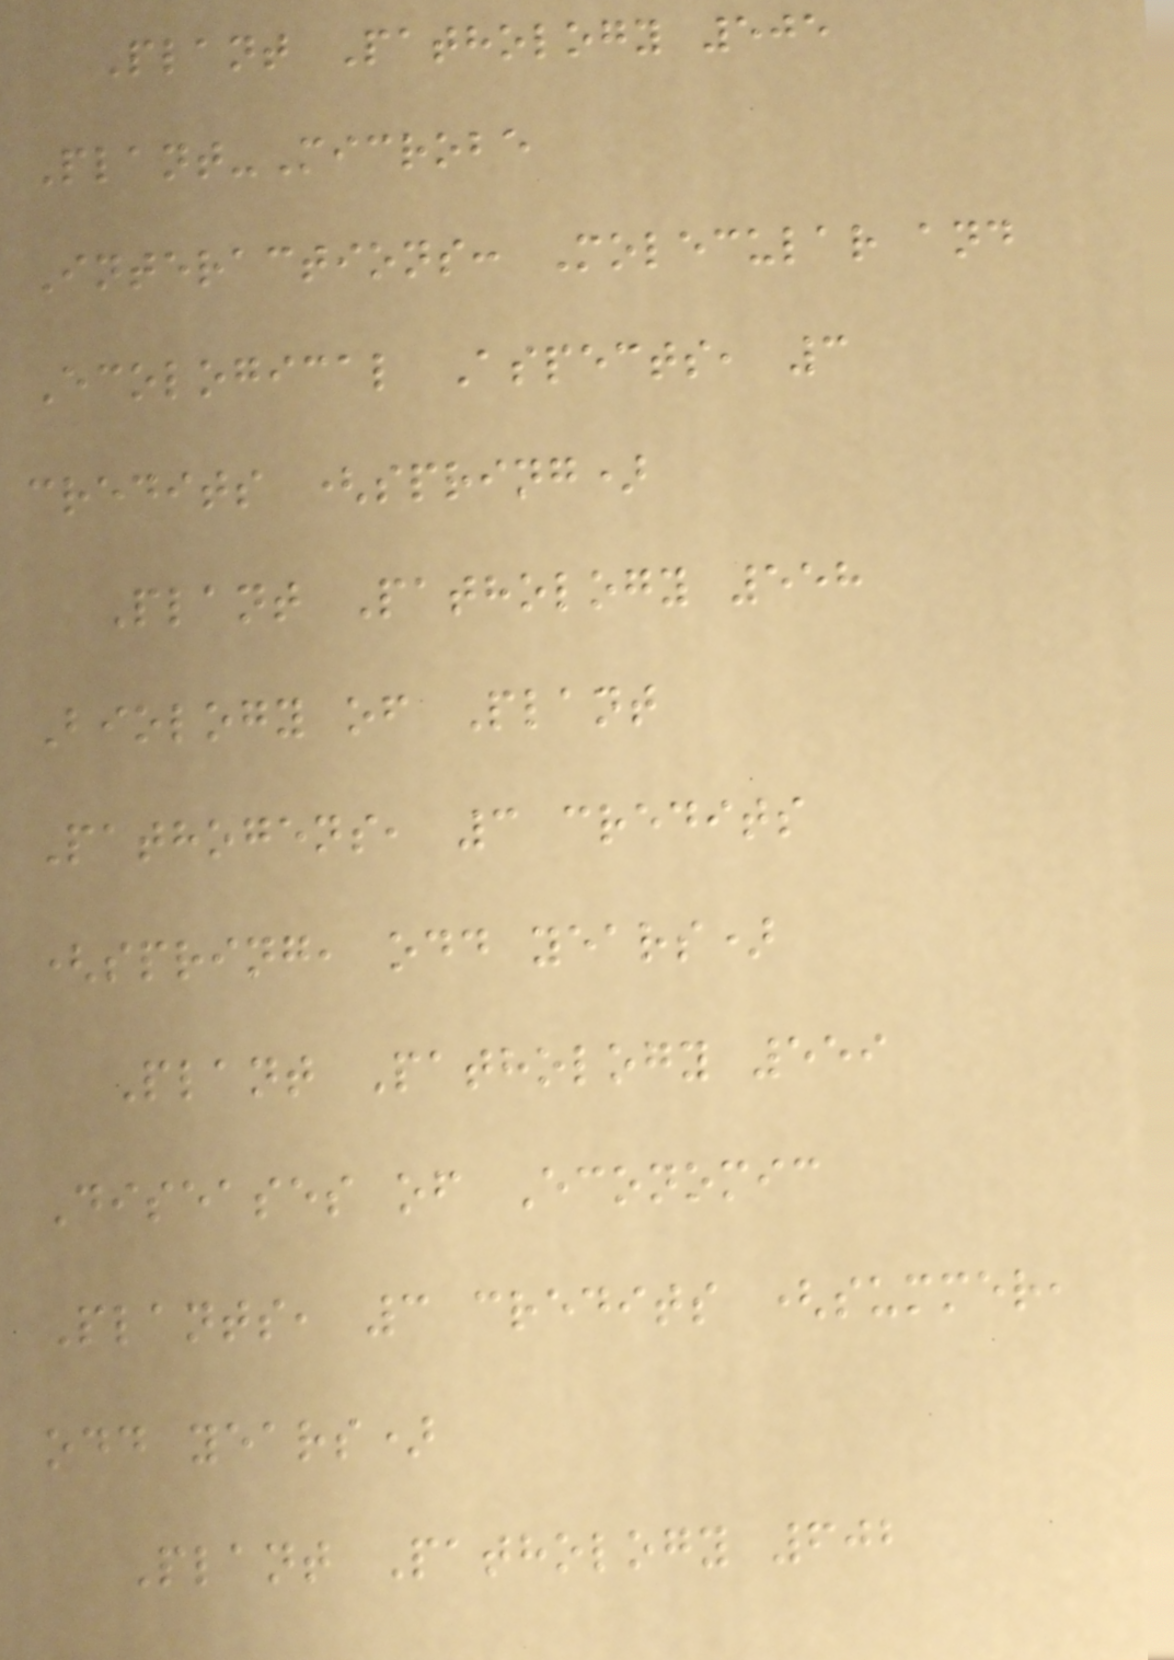Plant Pathology 505
Plant-Microbe
Interactions: Molecular and
Ecological Aspects, 3
credits (spring)
Plant Pathology 558
Biology of Plant
Pathogens, 3 credits
(spring, odd years)
Plant Pathology 559
Diseases of Economic
Plants, 3 credits (summer,
odd years)
Plant Pathology 602
